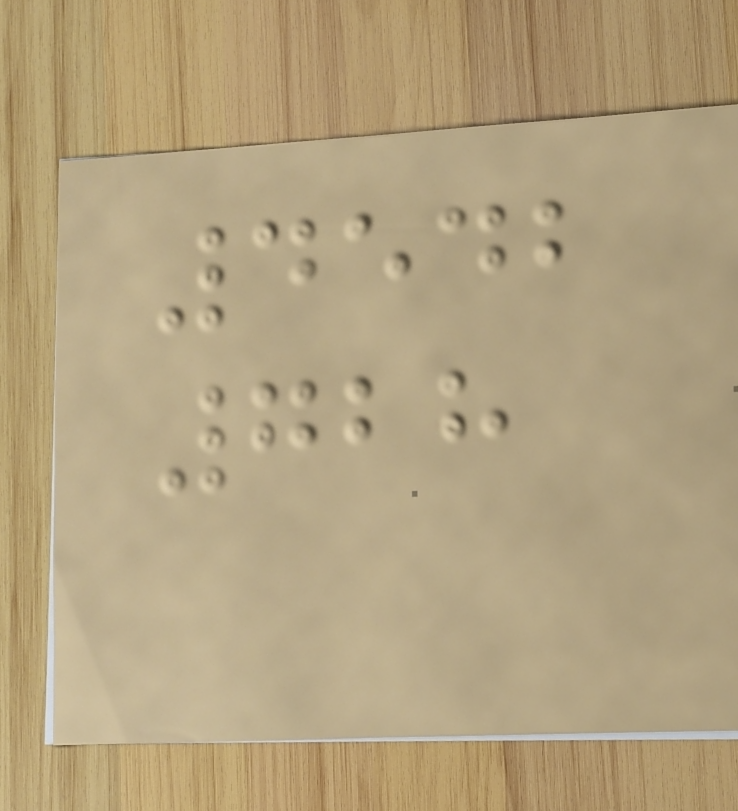4542
728
